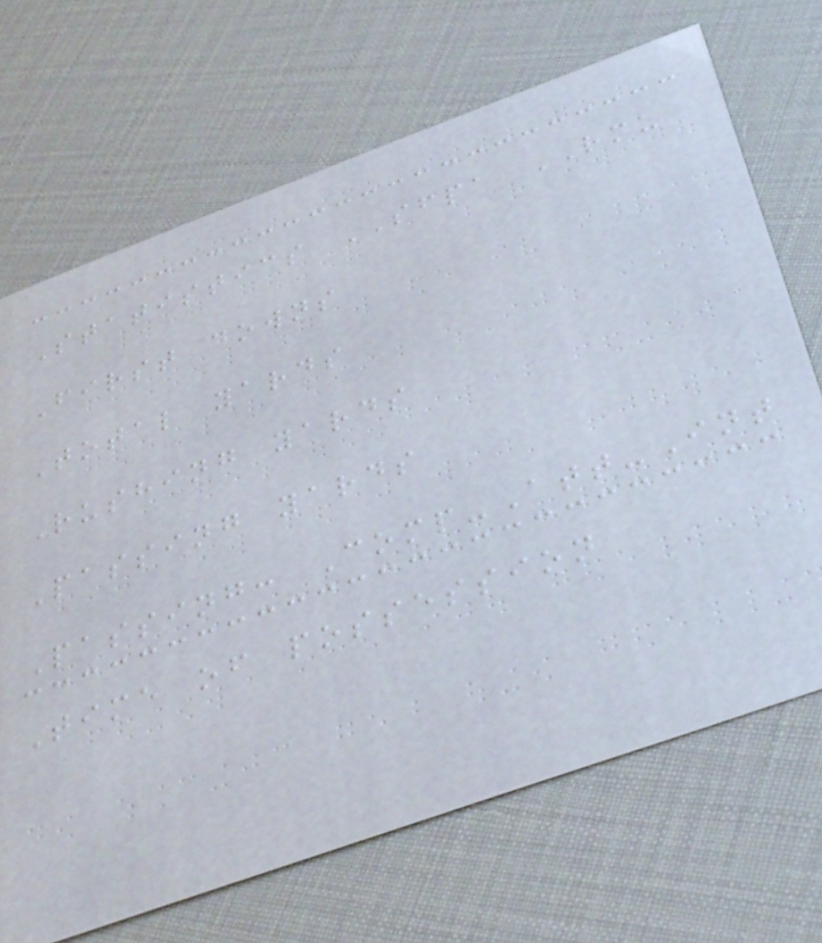Statistics SFPA RMU
First downs
Total yards
Rushing yards
Passing yards
Passing: Comp-Att-Int
Time of possession
